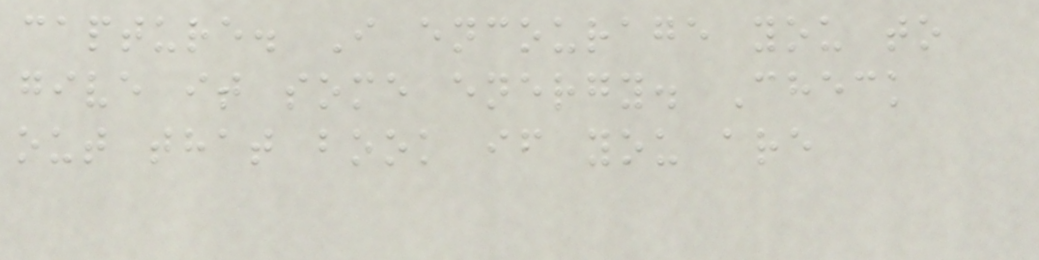capture. I encourage you to
give it some energy. Check
out that book if you are
